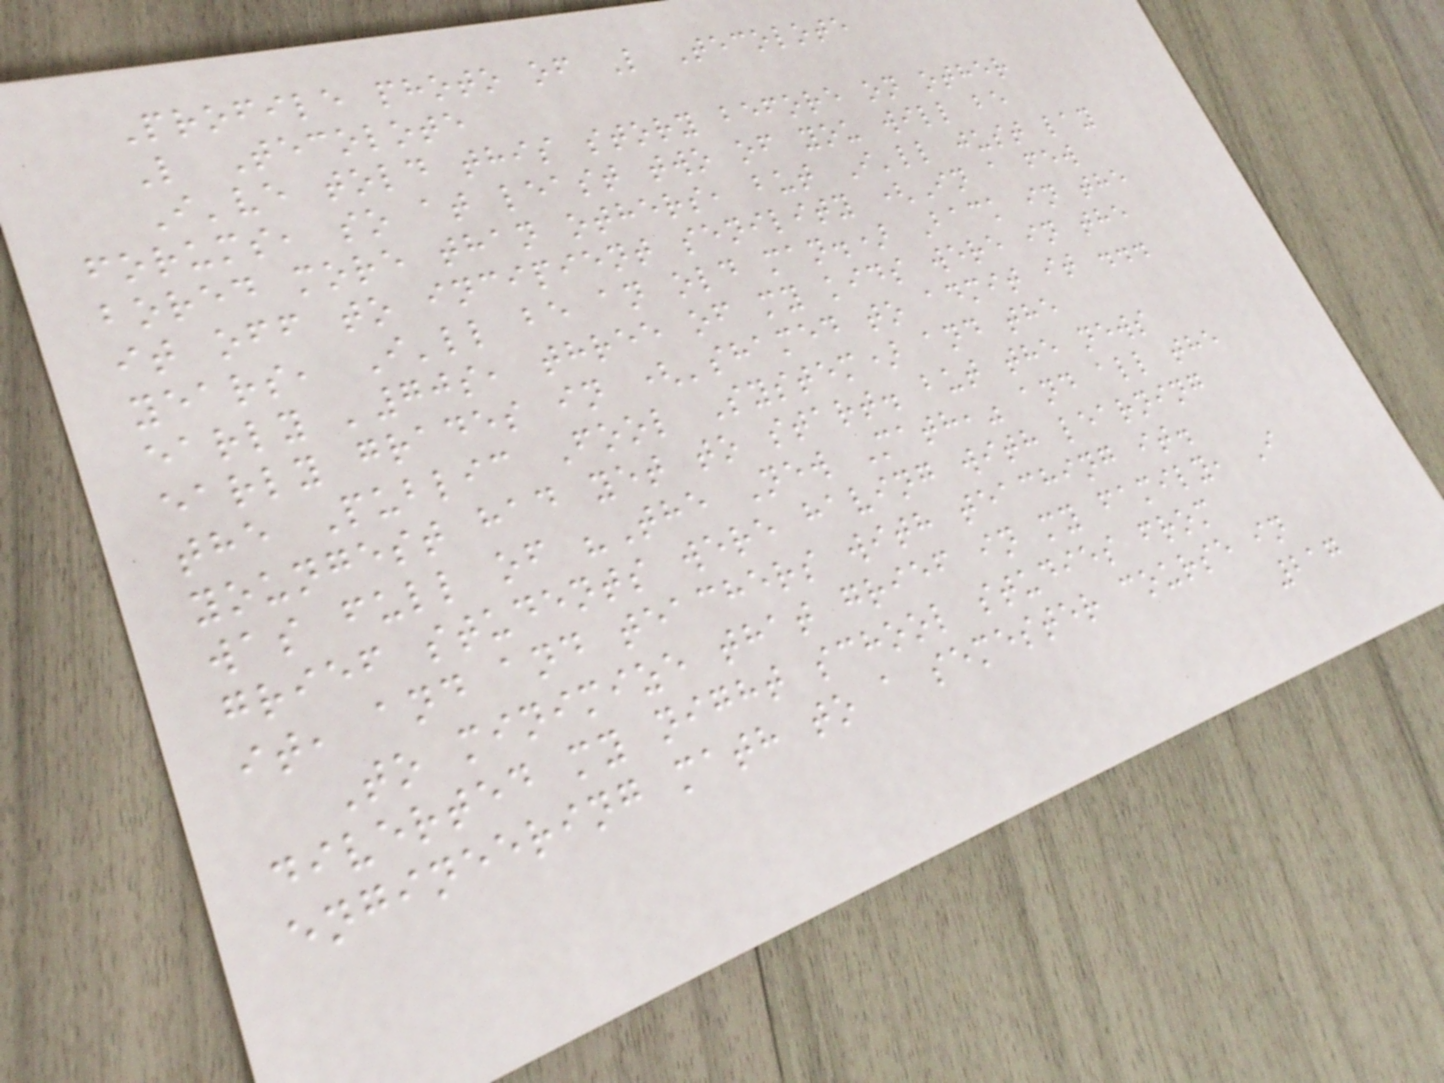Profile photo of L Tecolote
L Tecolote
I've told this story before on other
forums, so at least two of you will be
bored more than others, but I'll just lay
it off to incipient senility (In a few
years, I'll be an old man.) Back in the
early '70s, three of my kids were in the
early grades in ('shamed to admit it ...
the Public Fool System) and the
youngest had yet to start. but the news
was full of "The New Math," and all the
grief students were having with learning
it, and and teachers with teaching it.
To minimize that grief in my family, I
diverted my night school studies from
engineering math to a semester course in
217
